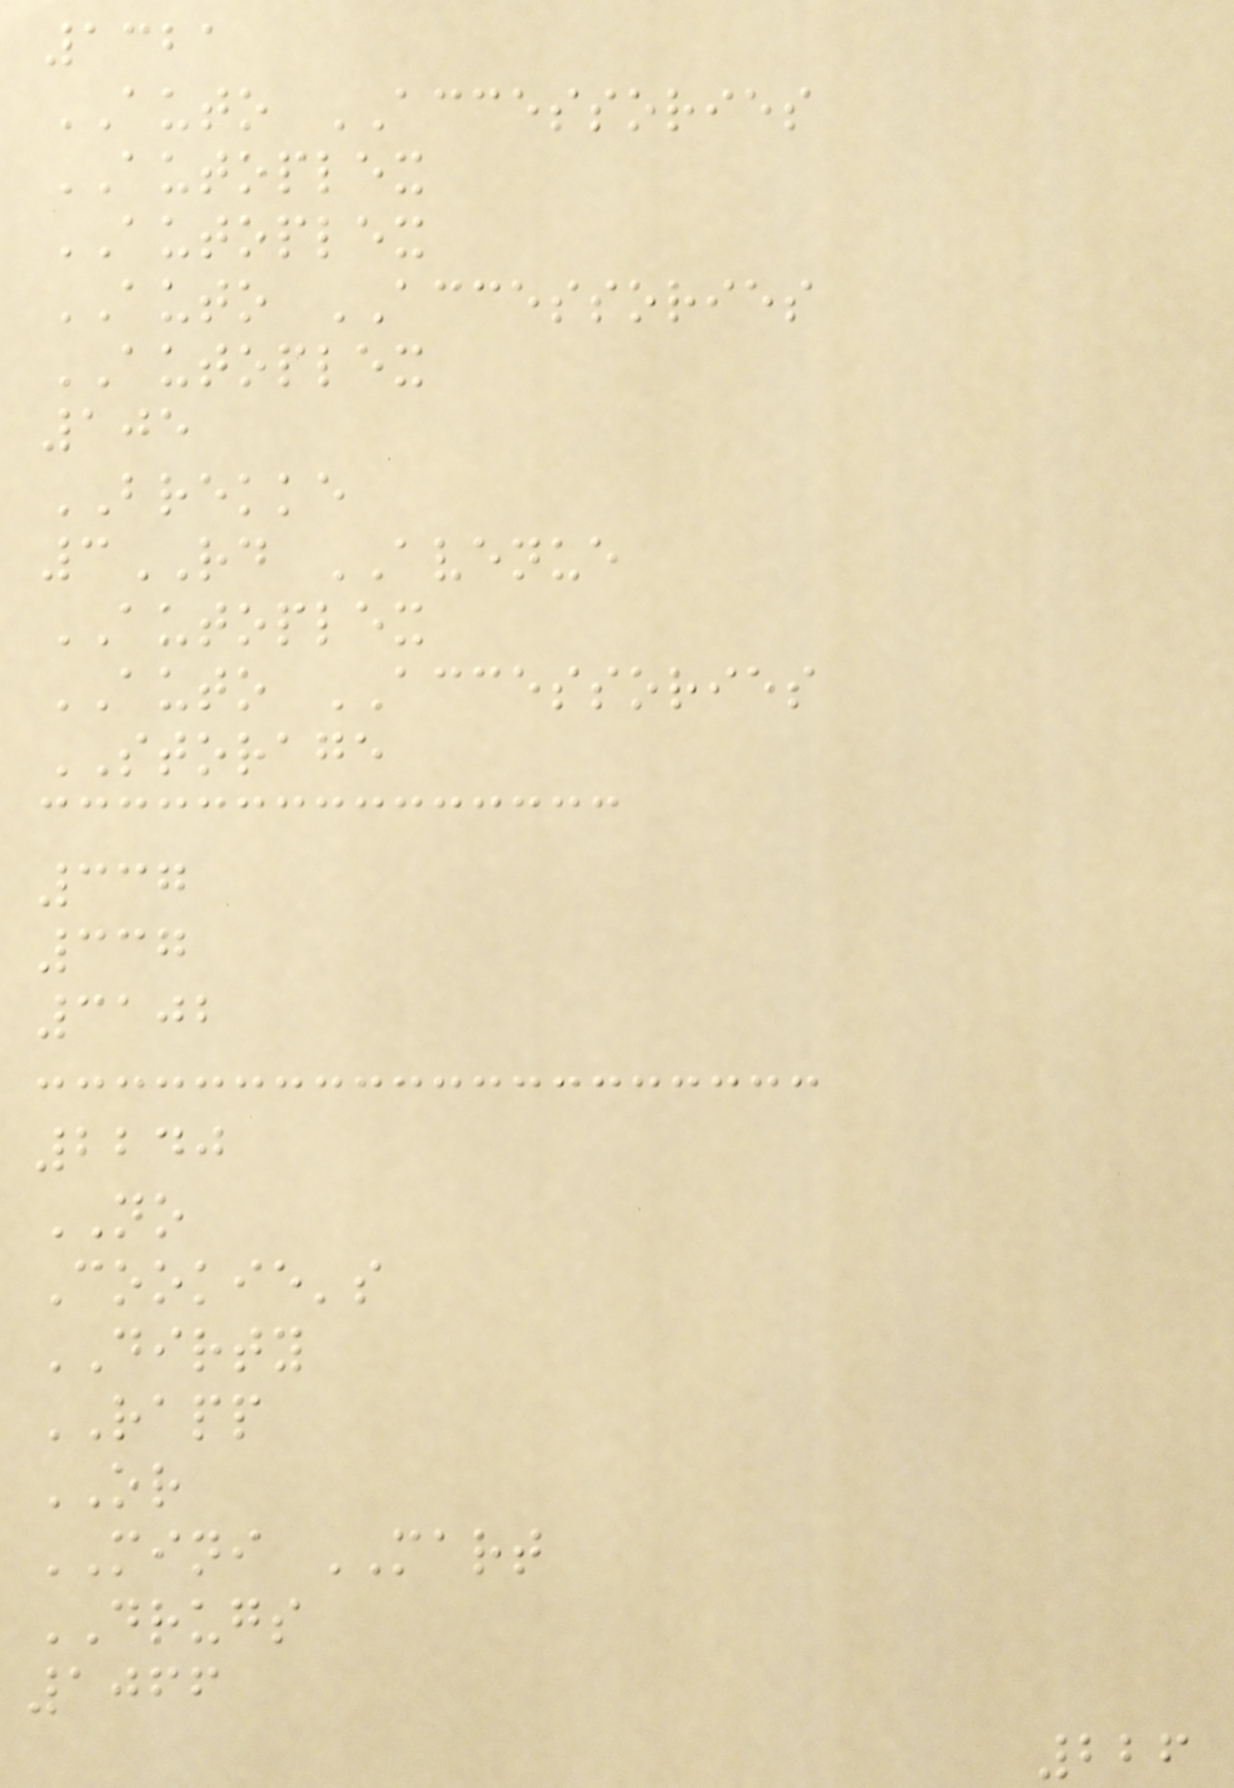1321
AUTO ACCESSORIES
AUTOPLEX
AUTOPLEX
AUTO ACCESSORIES
AUTOPLEX
105
BREKKE
3RD AVENUE
AUTOPLEX
AUTO ACCESSORIES
STORAGE
337
337
3102
2240
NO
Cookie's
DIRTY
RAPP
OR
MINI MART
DRUGS
1066
226
